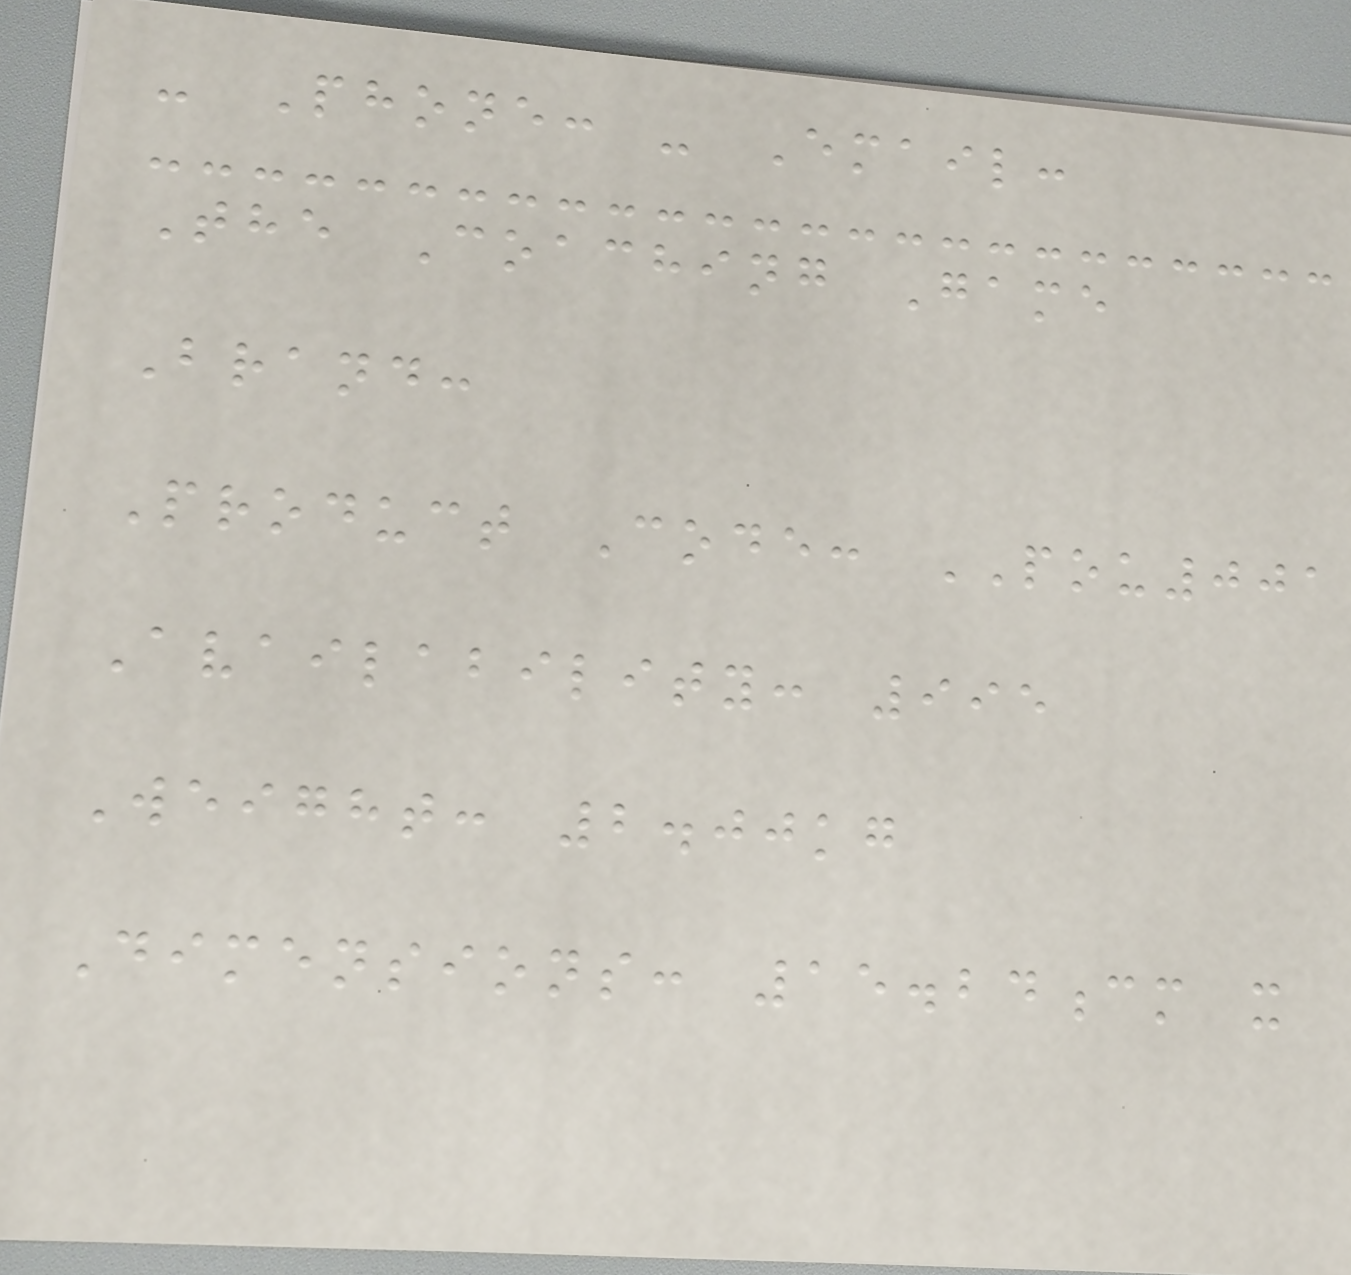- Phone: - Email:
The Coaching Game
Brand:
Product Code: POU001
Availability: 995
Weight: 2.00kg
Dimensions: 15.24cm x
